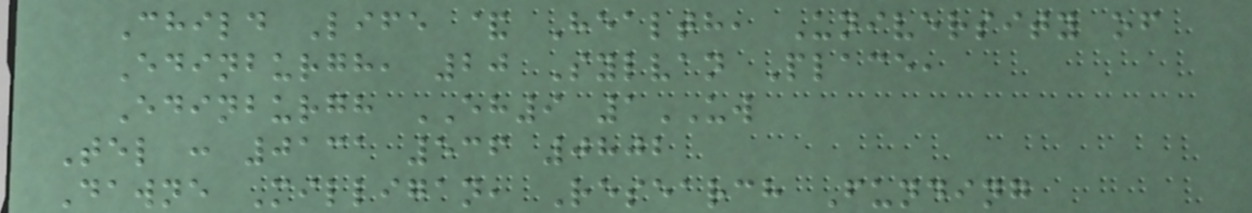Child Life & Health, University of
Edinburgh, 20 Sylvan Place,
Edinburgh EH9 1UW
Tel : 0131 536 0802
Dawne Milligan, Research Funding
